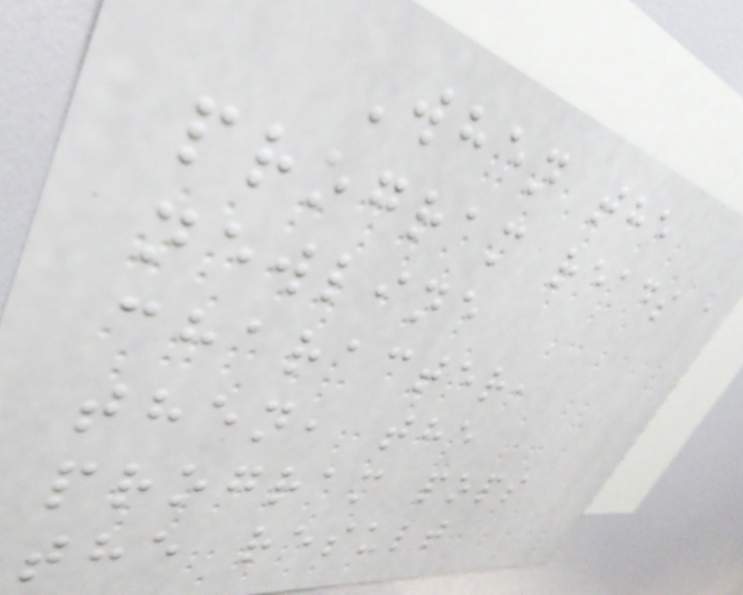When the
program reads a
newline
character,
then, the
program pops
the result
